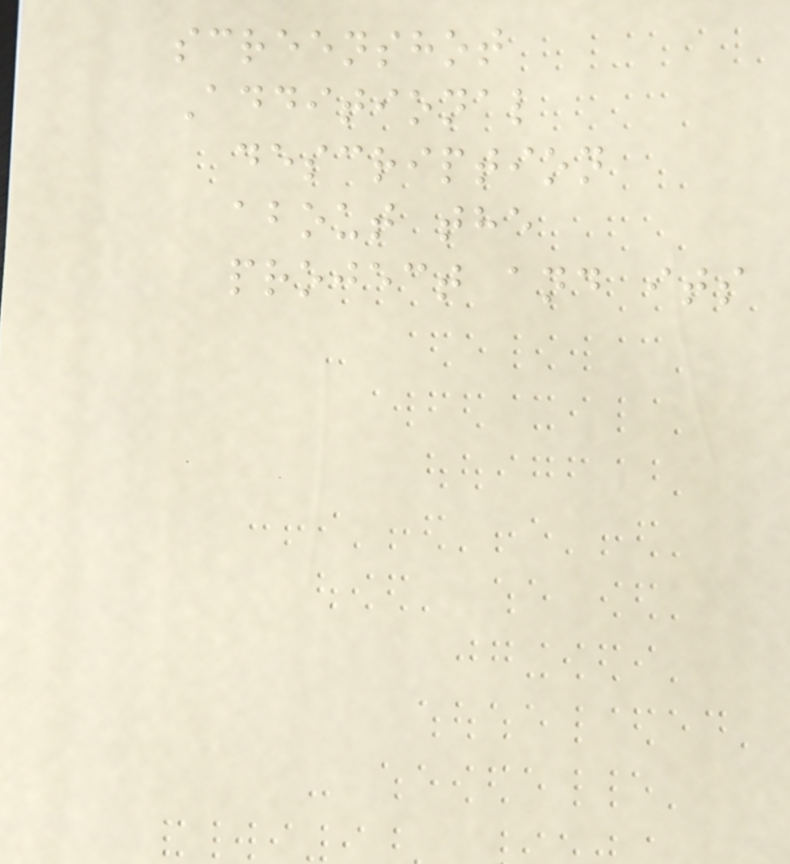screenshot
Additional
description
about the
project and its
